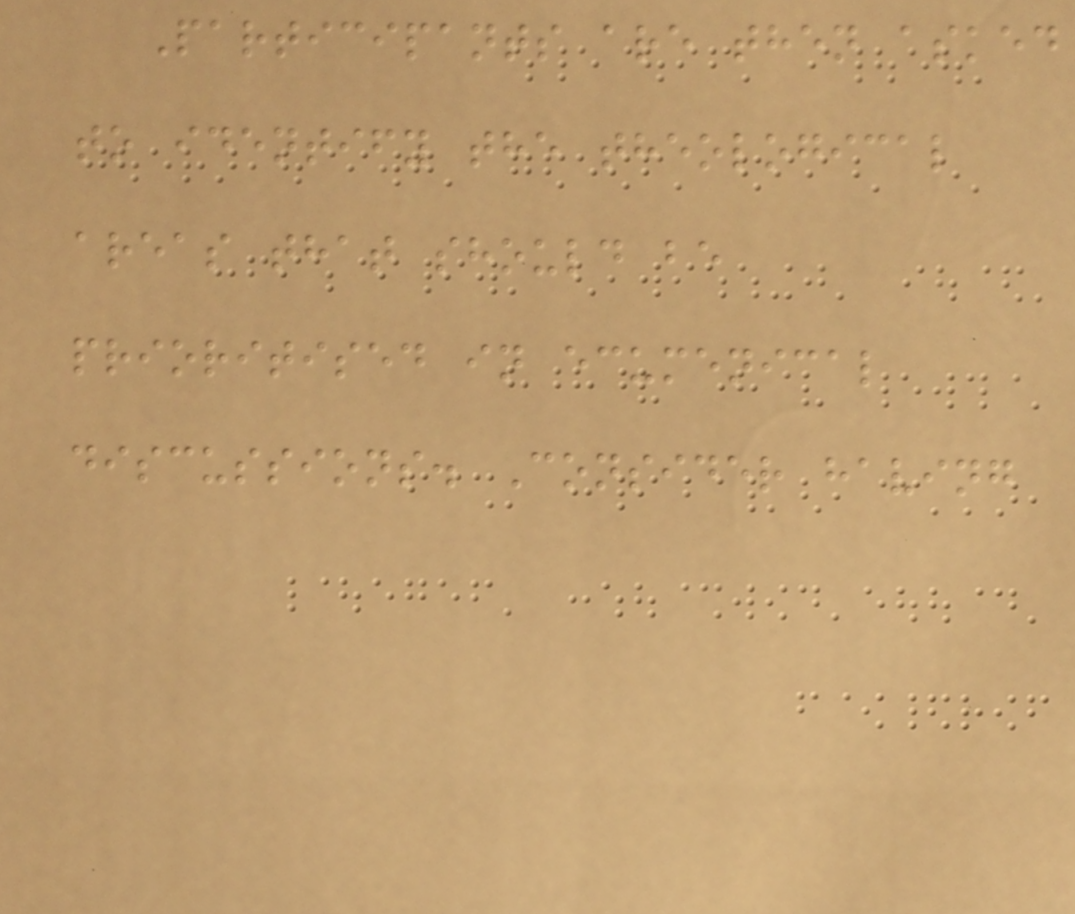Participants are then asked
to identify the theological
areas that should be
prioritised in ecumenical
discussions. Consider having
